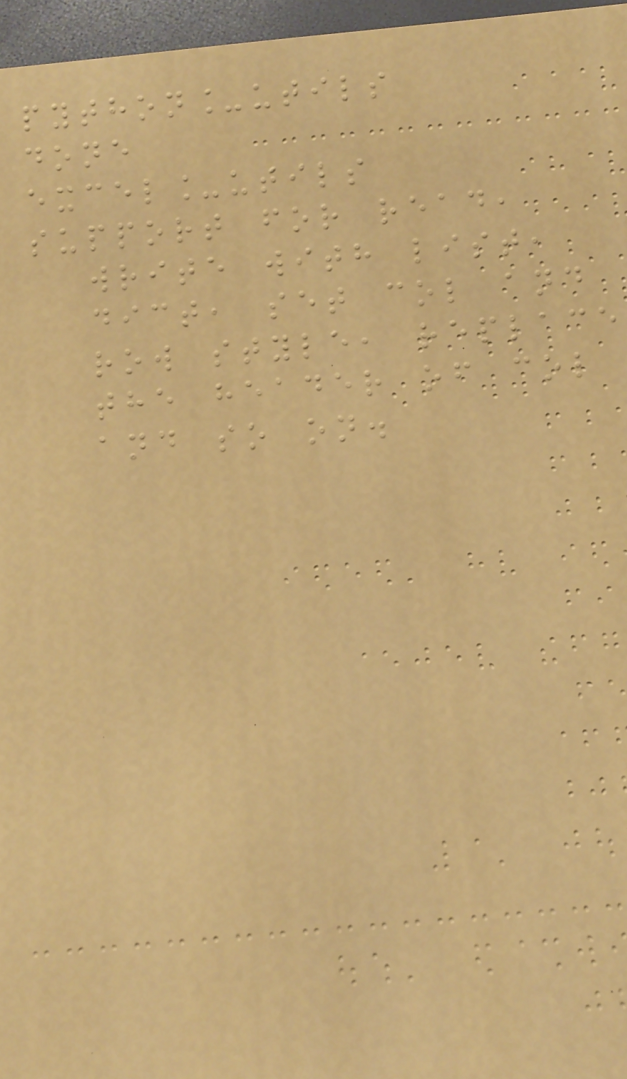python_utils
done
excel_utils
support for read,
write with list,
dict, set col and
row style, replace
the header of col
and so on.
